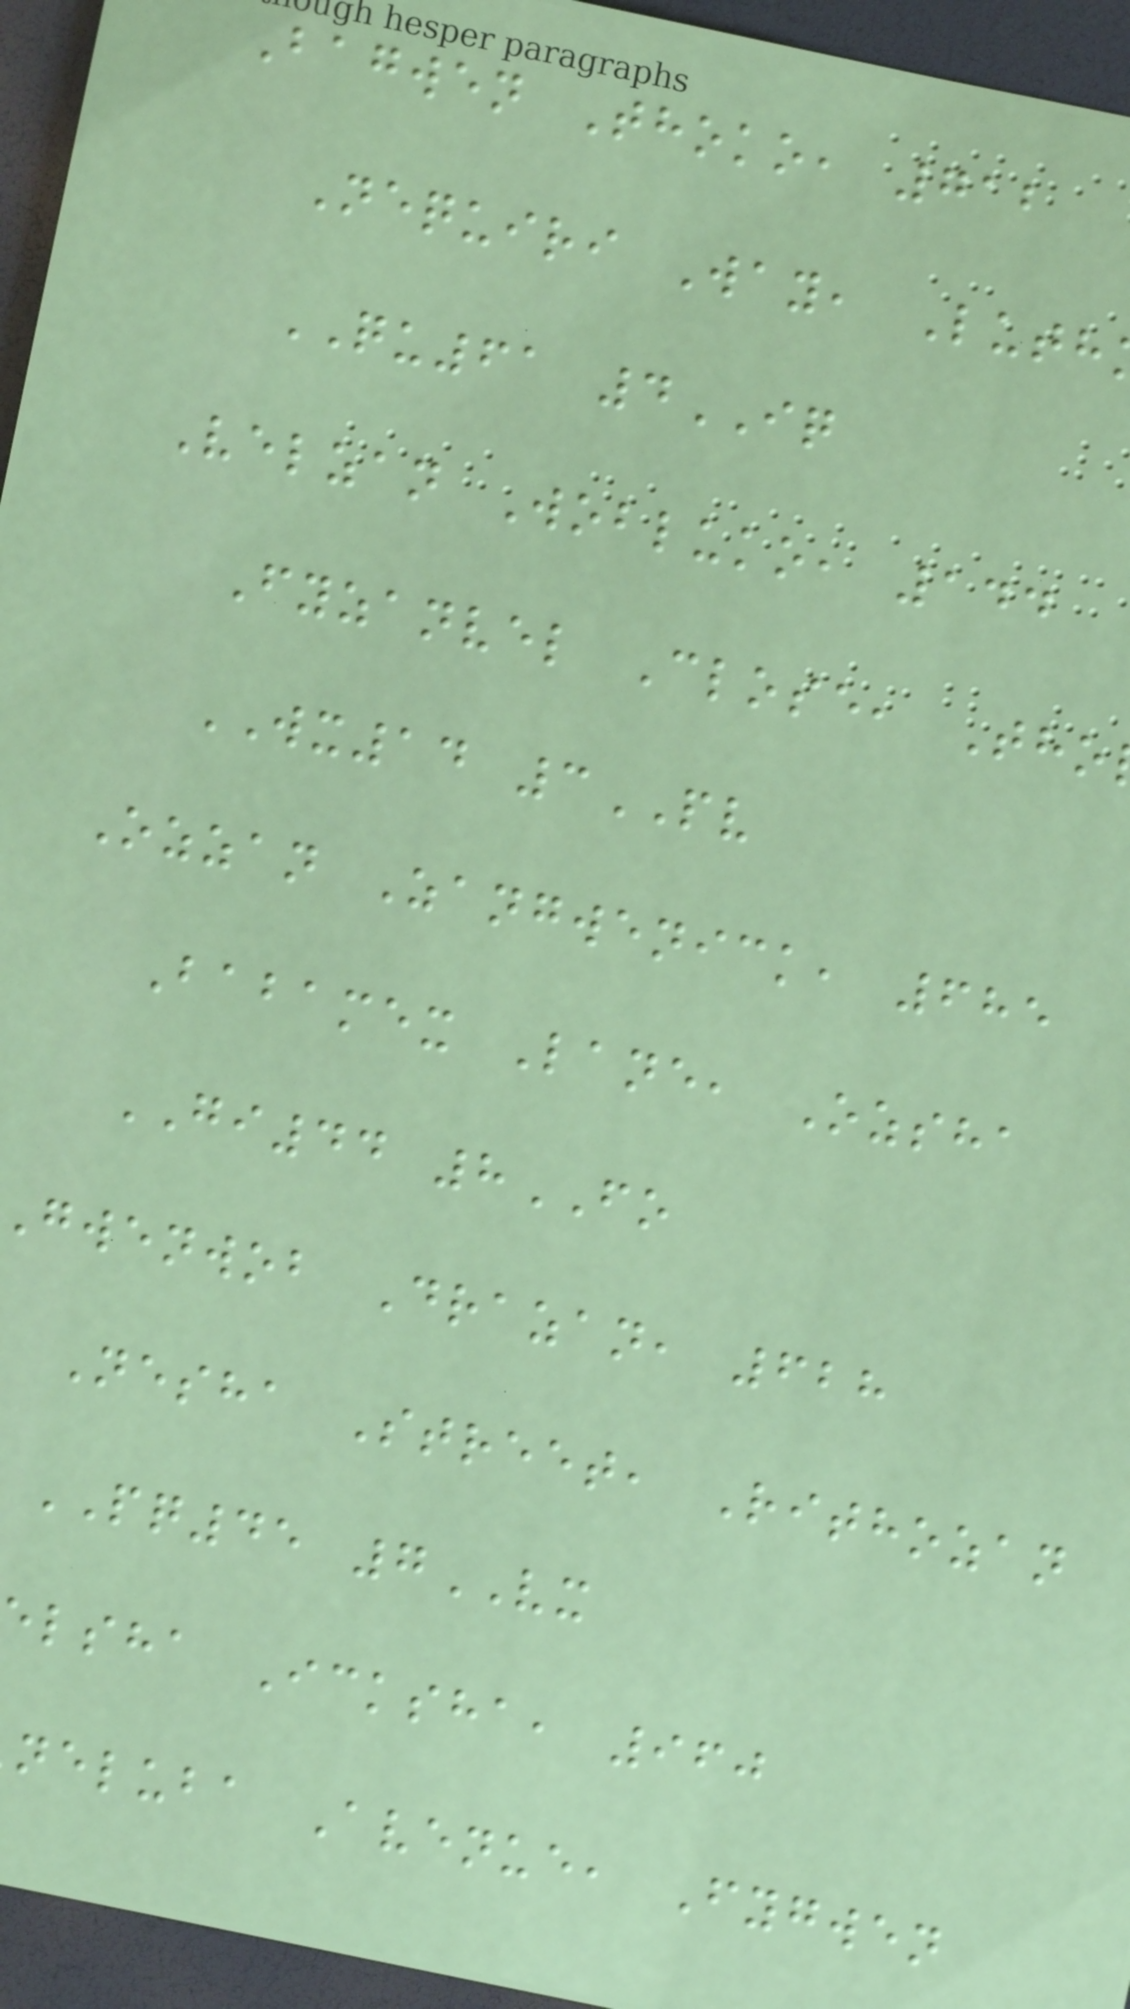Bagwen Thoko, 712
Nequiri Way, Luth
QU61 4IQ
Velzan Wobluko, 144
Fyzanvel Close, Tho
WX14 3PV
Ozzan Zangwenick, 685
Babamex Lane, Ozsha
GI44 8FO
gwenwob Drazan, 628
Nesha Street, Rithozan
PQ45 7VX
lsha Icksha, 960
neluba Avenue, Fygwen
